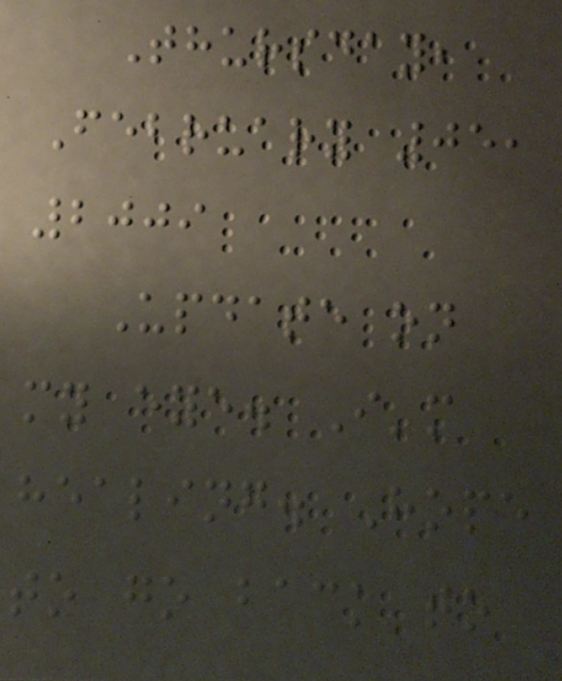Thursday,
February 05,
2009
Update on
my eye. I'm
healing. Hope
to go back to
